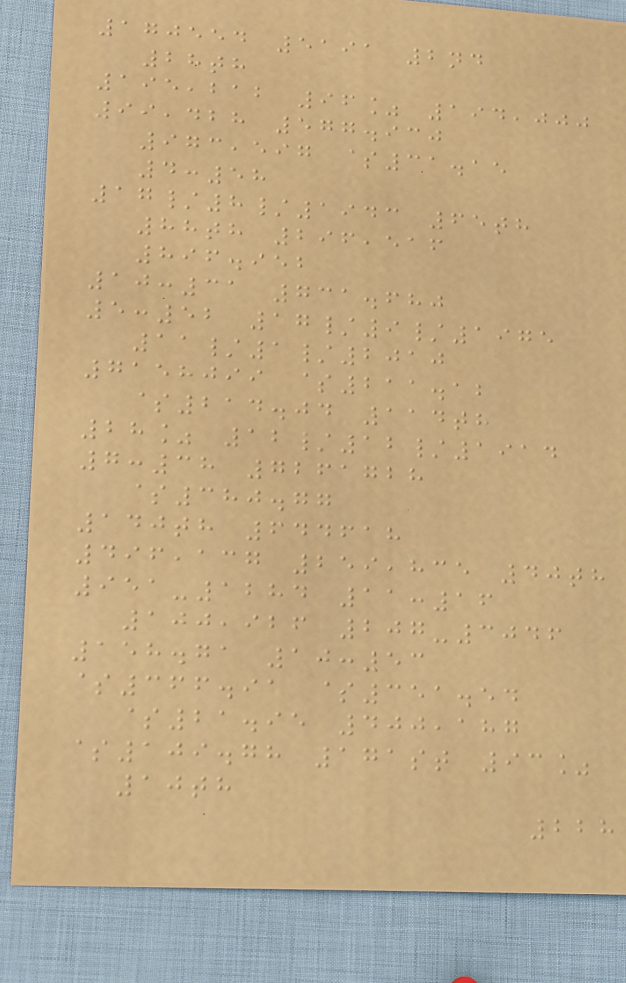170554 5191 2nd
28th
195,212 96% 194,000
99,428 577.930
973,597 $31.15
4:58
17/8/1943 65th
88th 296,516
896.952
10:31 731.680
5:52 17/9/1975
11/1/2010
7158099 $211.12
$214.04 114th
28% 12/12/1914
7:38 7261728
$380.77
140th 644618
496,137 259,835 40th
951-1284 11:16
100,926 207-3046
158.71 10:53
$366.91 $351.54
$21.95 400,187
$109.78 171st 93%
10th
228
